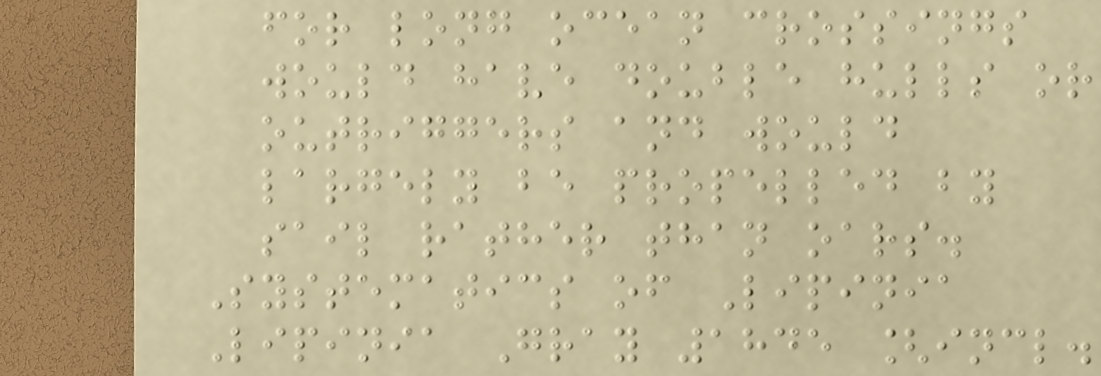for long ocean crossings
would have double hulls or
outriggers and would
largely be propelled by
sail rather than oars.
Systematics of Lipinia
Lipinia Gray 1845 [incl.
